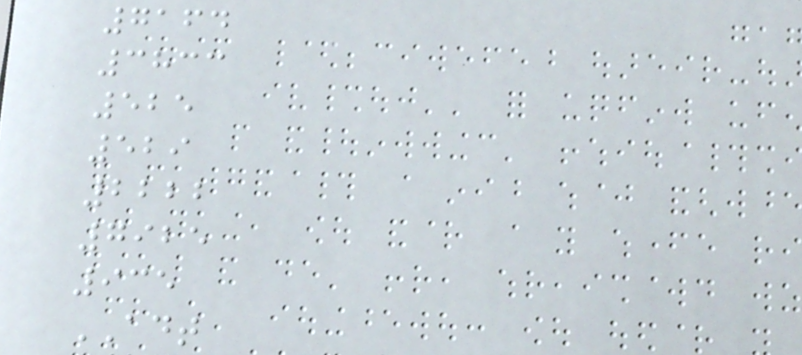7164
3833
525
529
2222
7925
935
ADT
